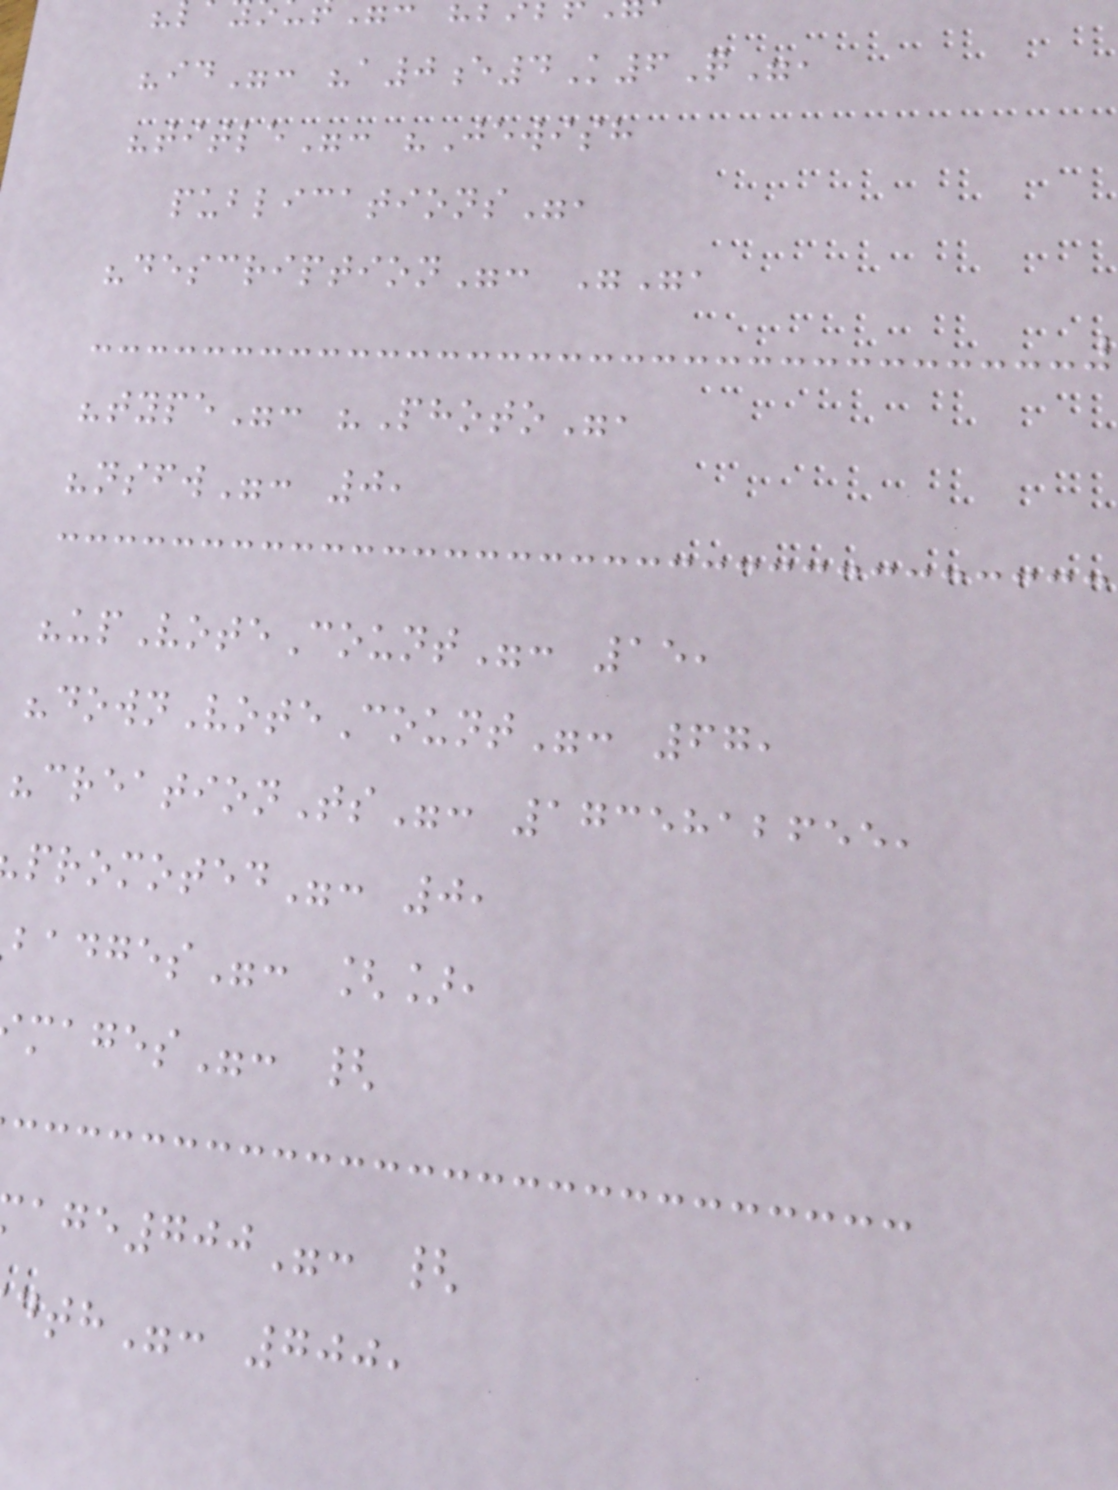"id": "a0e4K6Q",
"title": "Jewish
publications",
"description": "",
"type": "Photo",
"nsfw": 0,
"upVoteCount": 15,
"downVoteCount": 67,
"creationTs": 1735812655,
promoted": 0,
badges": [],
mages": {
age700": {
dth": 700,
